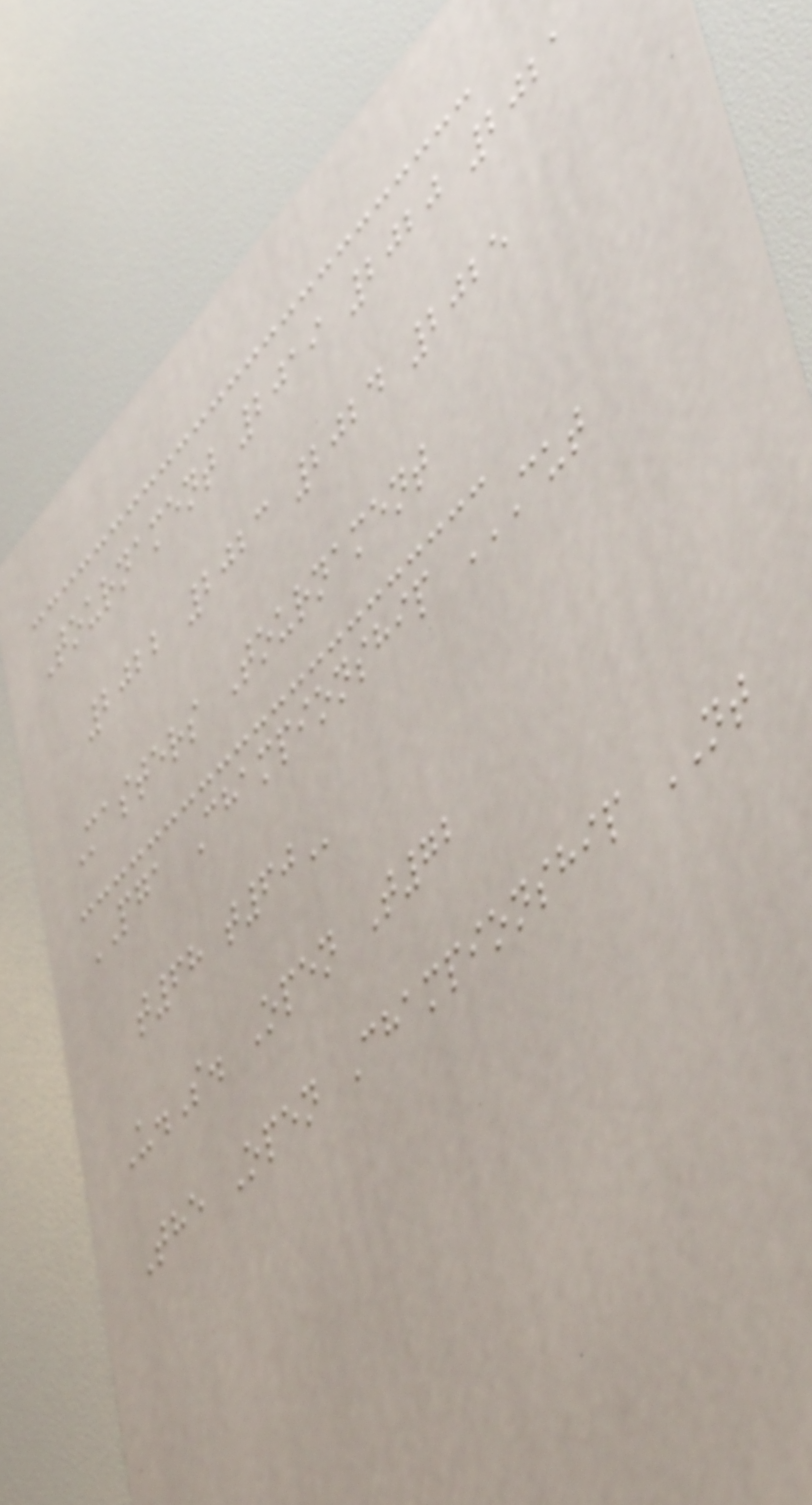Tournament 2019 2020 2021
2022 2023 2024 2025
Masters Tournament
PGA Championship CUT
T68 T60
U.S. Open T72
The Open Championship NT
